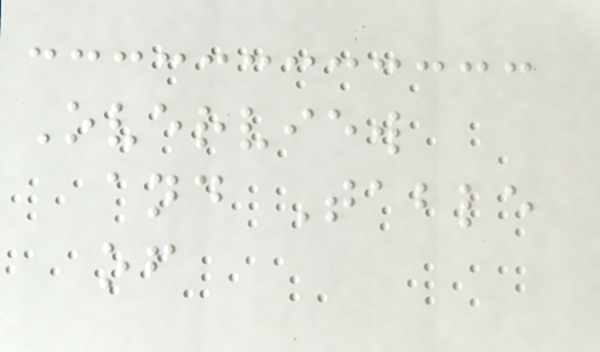Overview
and Table
of
